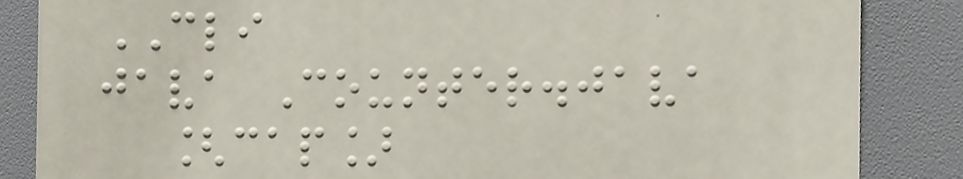CLI
java Counter.java
[cap]
